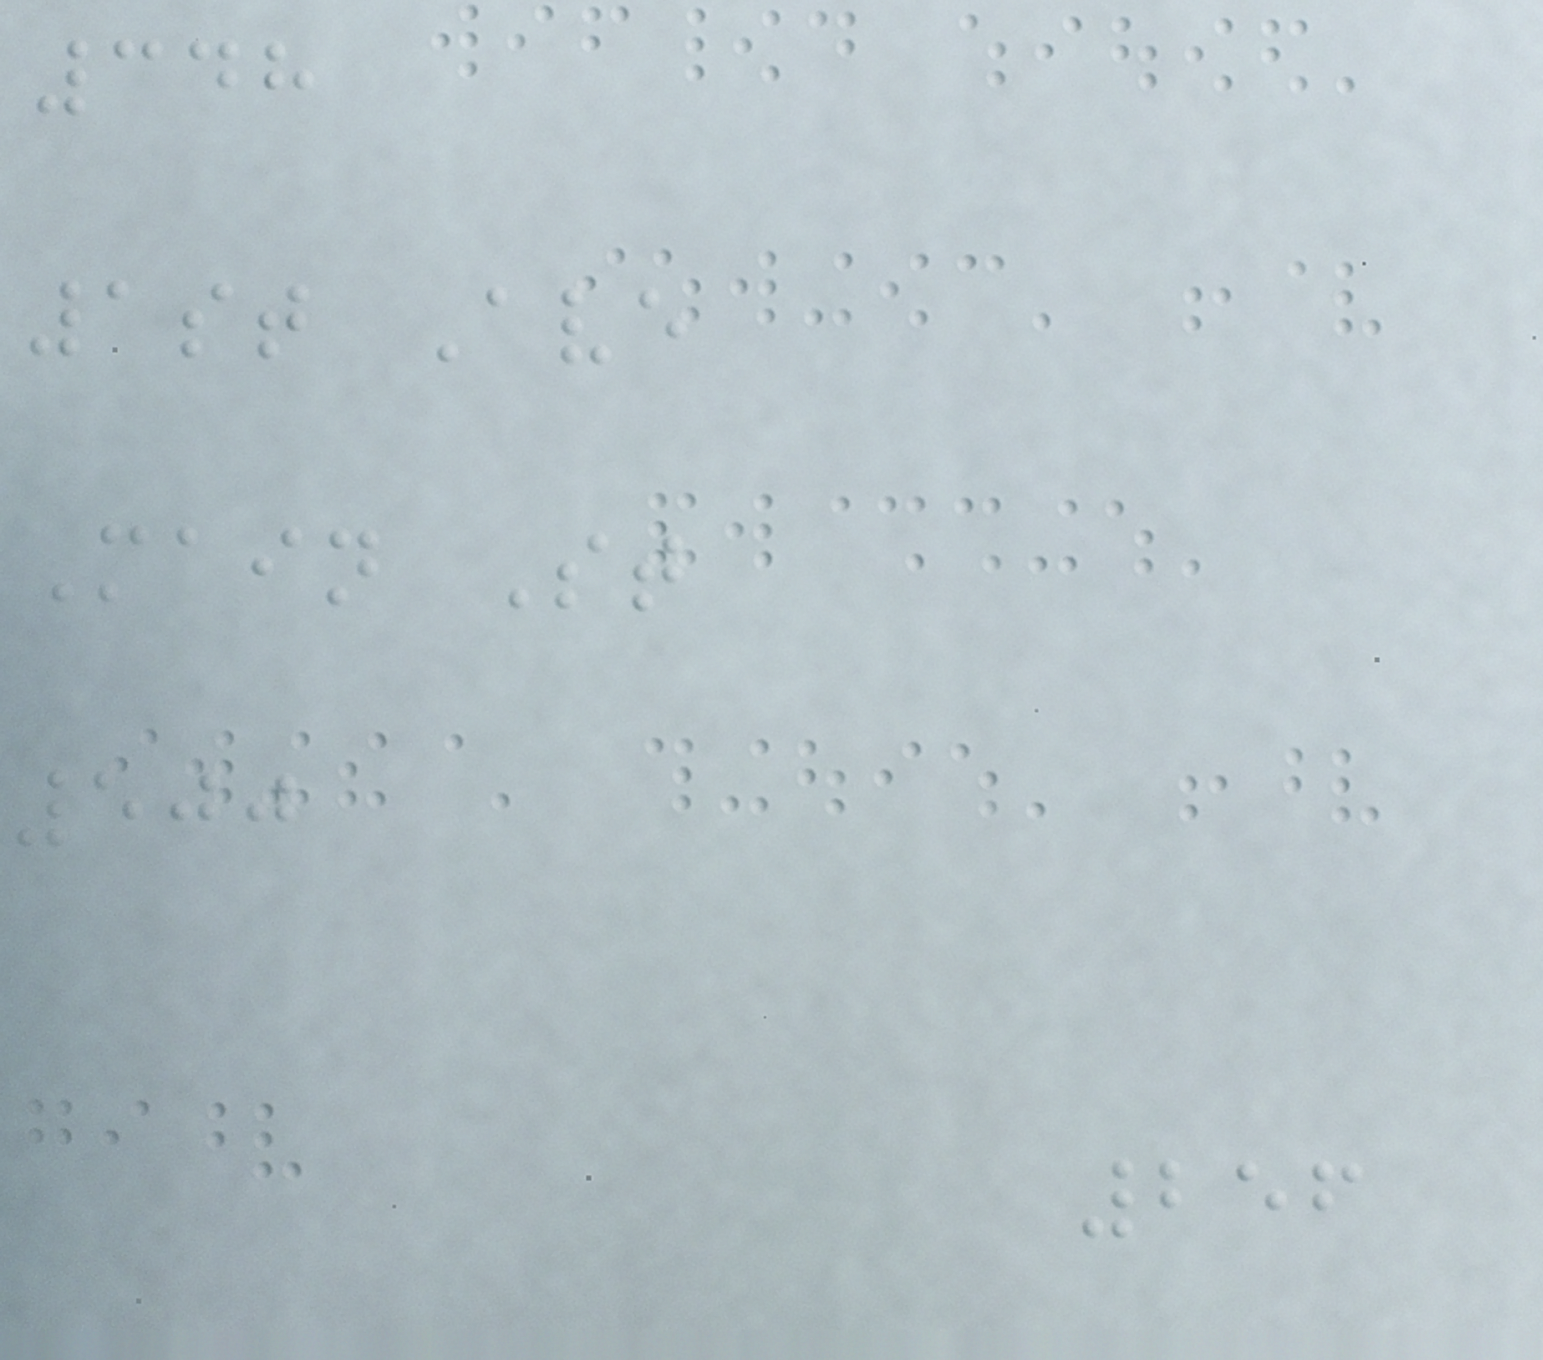348
1st Ave
Main St
500
256
